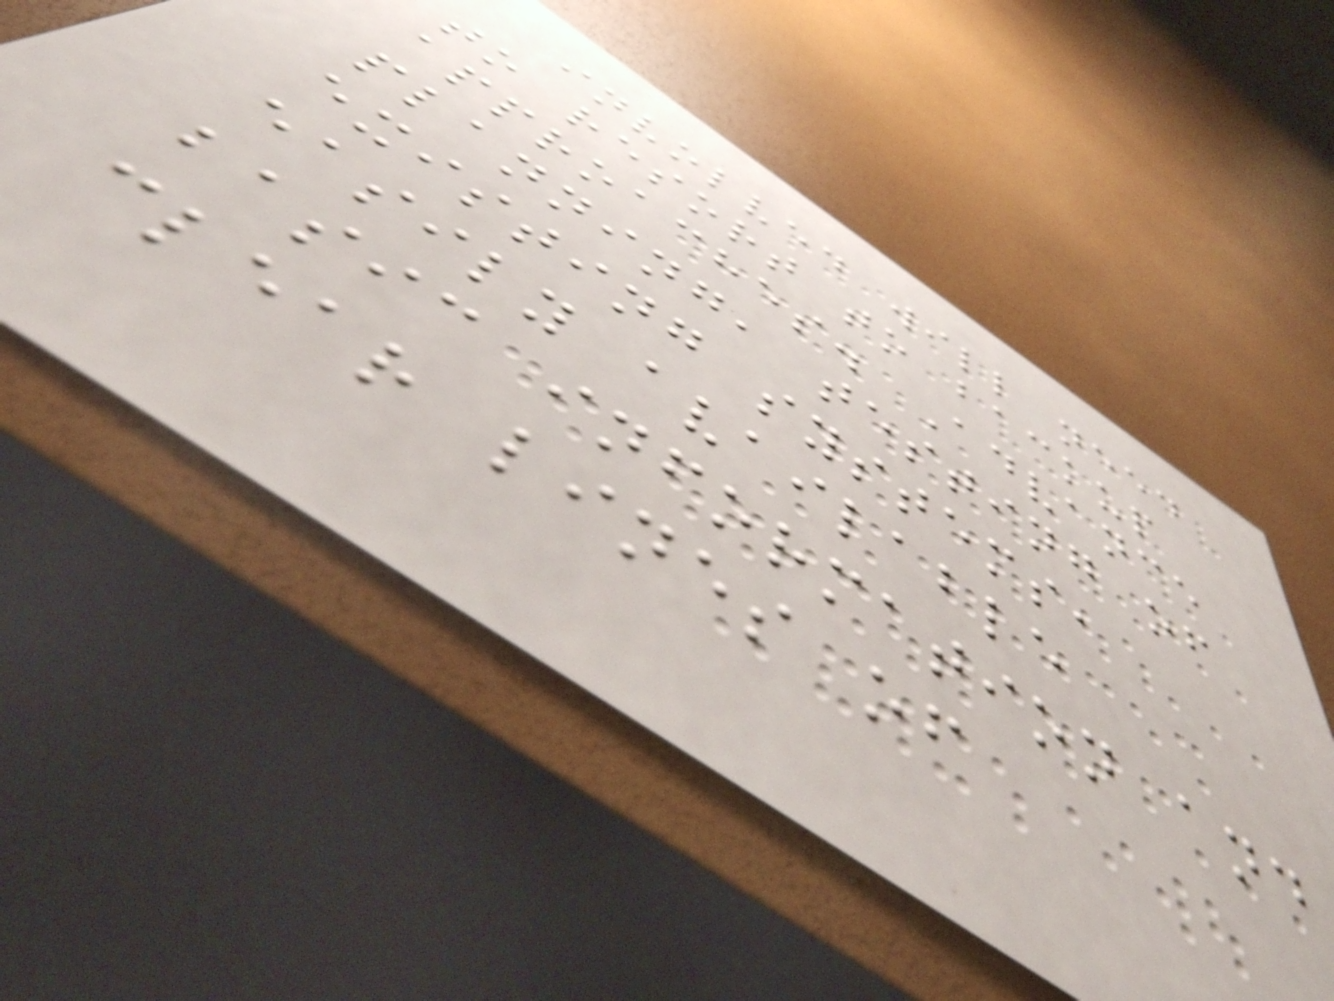involved will need
to resort to backup
approaches. Advance
planning, testing of
existing systems,
easily available
basic information and
clear lines of
